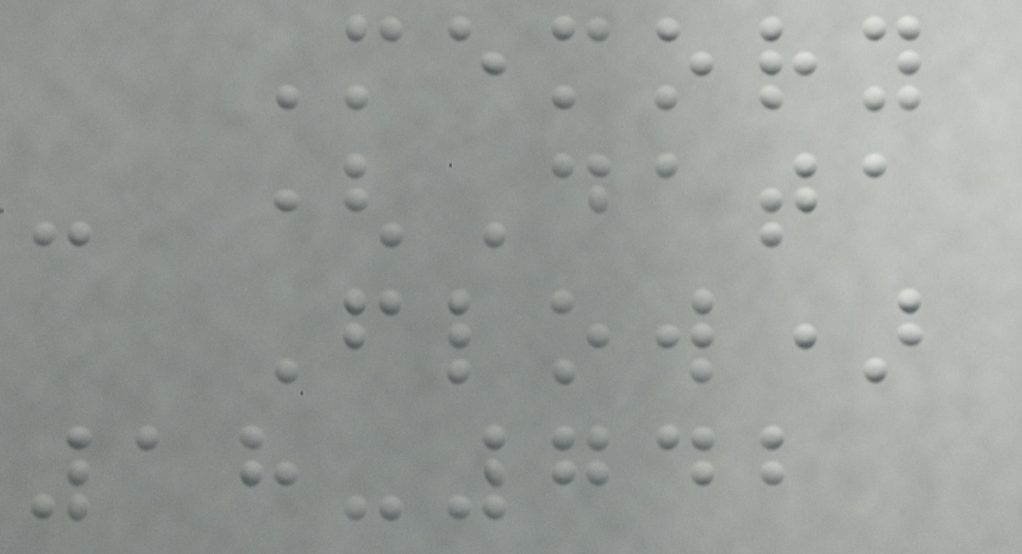Memory
- (Data
Flow)
18-742
